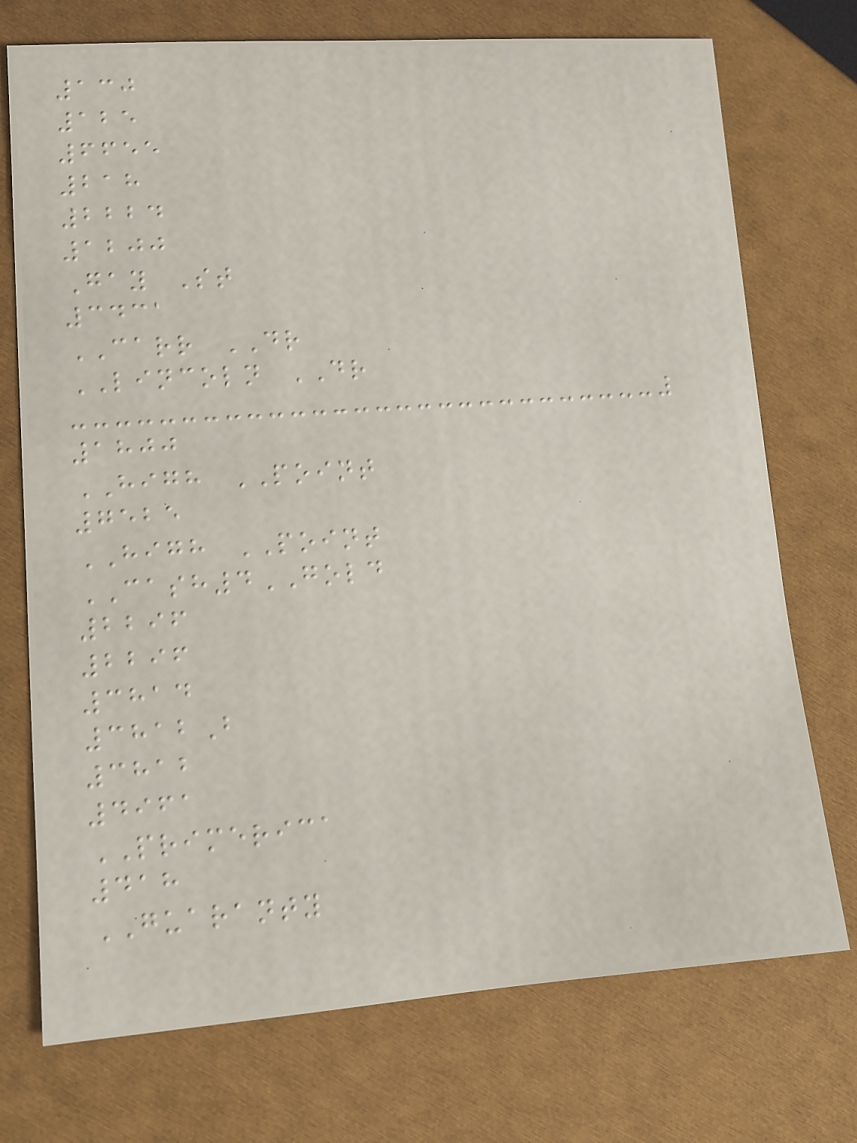130
125
6655
218
2224
1200
Gay St
3431
CARR DR
LINCOLN DR
1800
HIGH POINT
7525
HIGH POINT
CASH4GOLD
2296
2296
3814
3812B
3812
4961
PRIMERICA
418
GUARANTY
